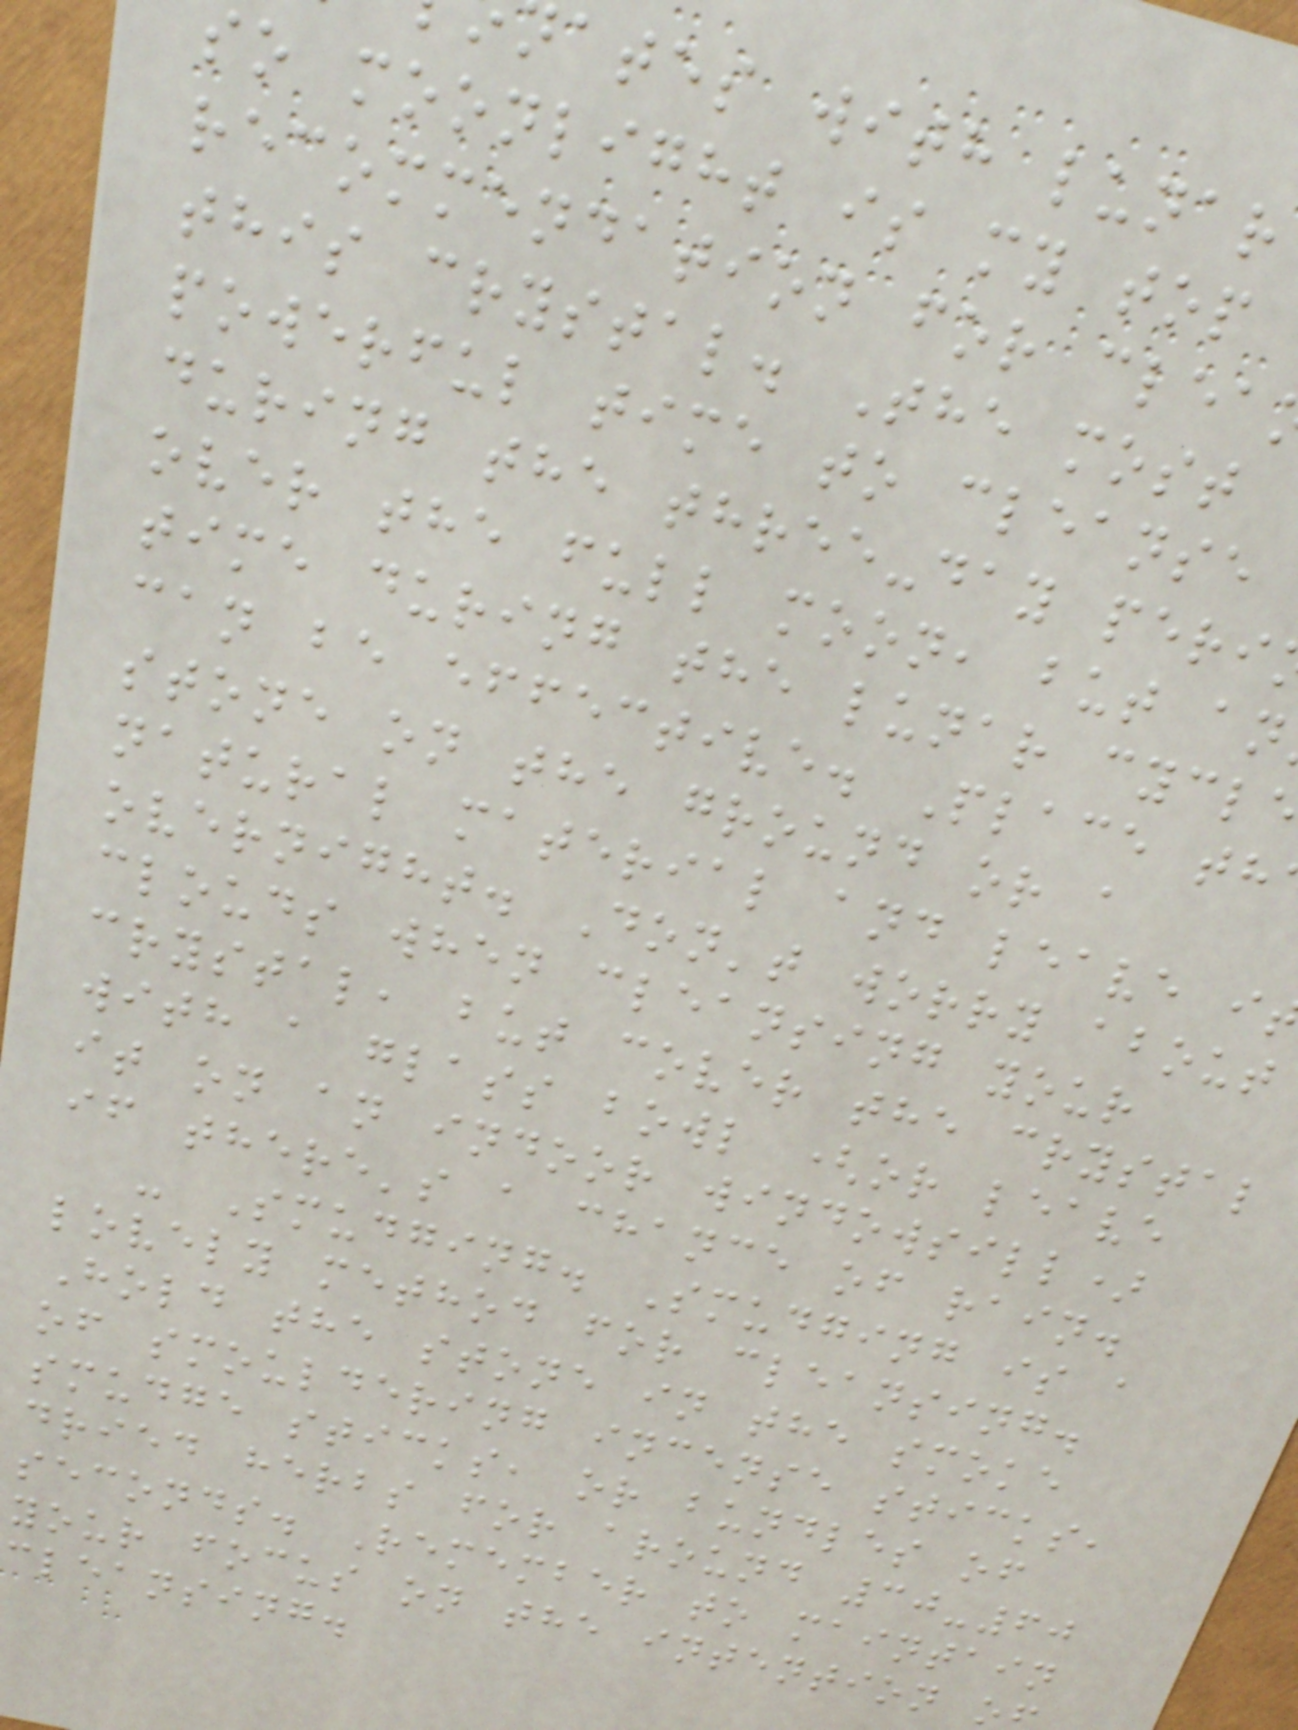ates with lunar
so moonlight is my top
recommendation for clea
this crystal. The most
powerful time to cleanse
during the three-day peri
over the full moon, but an
time during the lunar cycl
can be effective. Place th
stone on the ground or a
natural material and leave i
overnight. Don't worry about
clouds when cleansing your
crystal, but cover the crystal
with a glass bowl (or leave
it on an indoor windowsill)
if there's a chance of rain.
- Smudging. Smudging is a
lovely method for cleansing.
Hold the stone in the smoke
of smouldering incense sticks,
smudge sticks, or bundles of
dried herbs for around 30-60
seconds. Remember to maintain
your focus on the intention o
cleansing.
